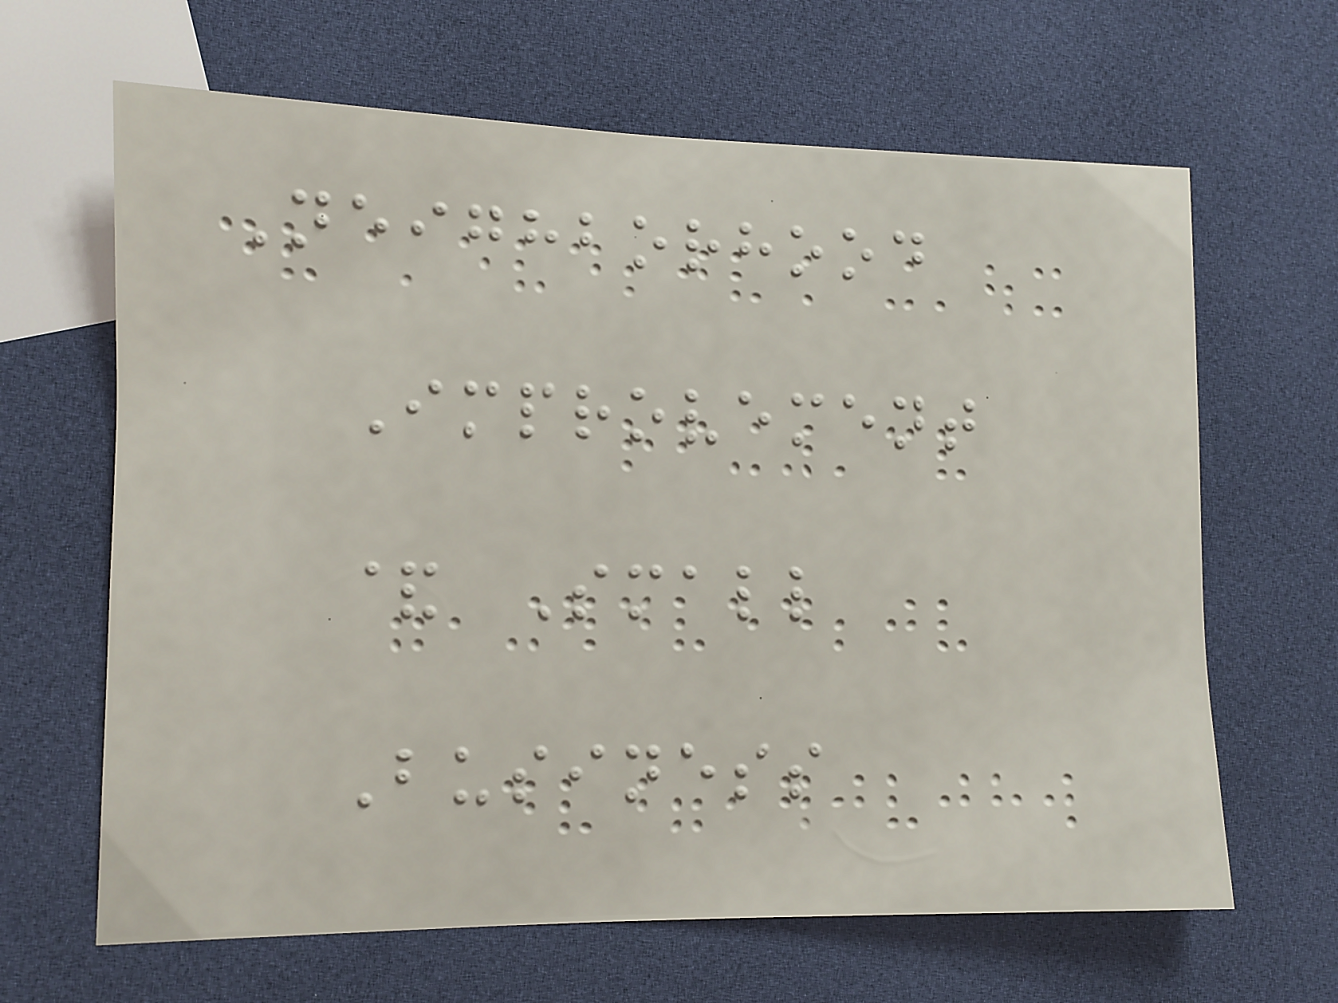Neighborhood
Improvement
& Small
Business
